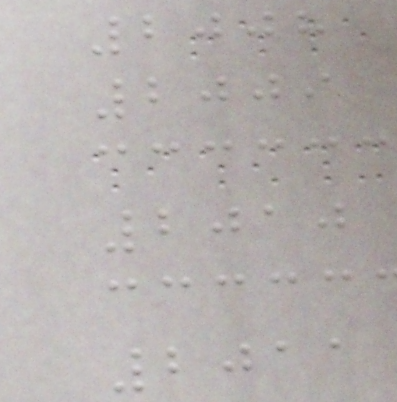2008
2009
2010
2011
